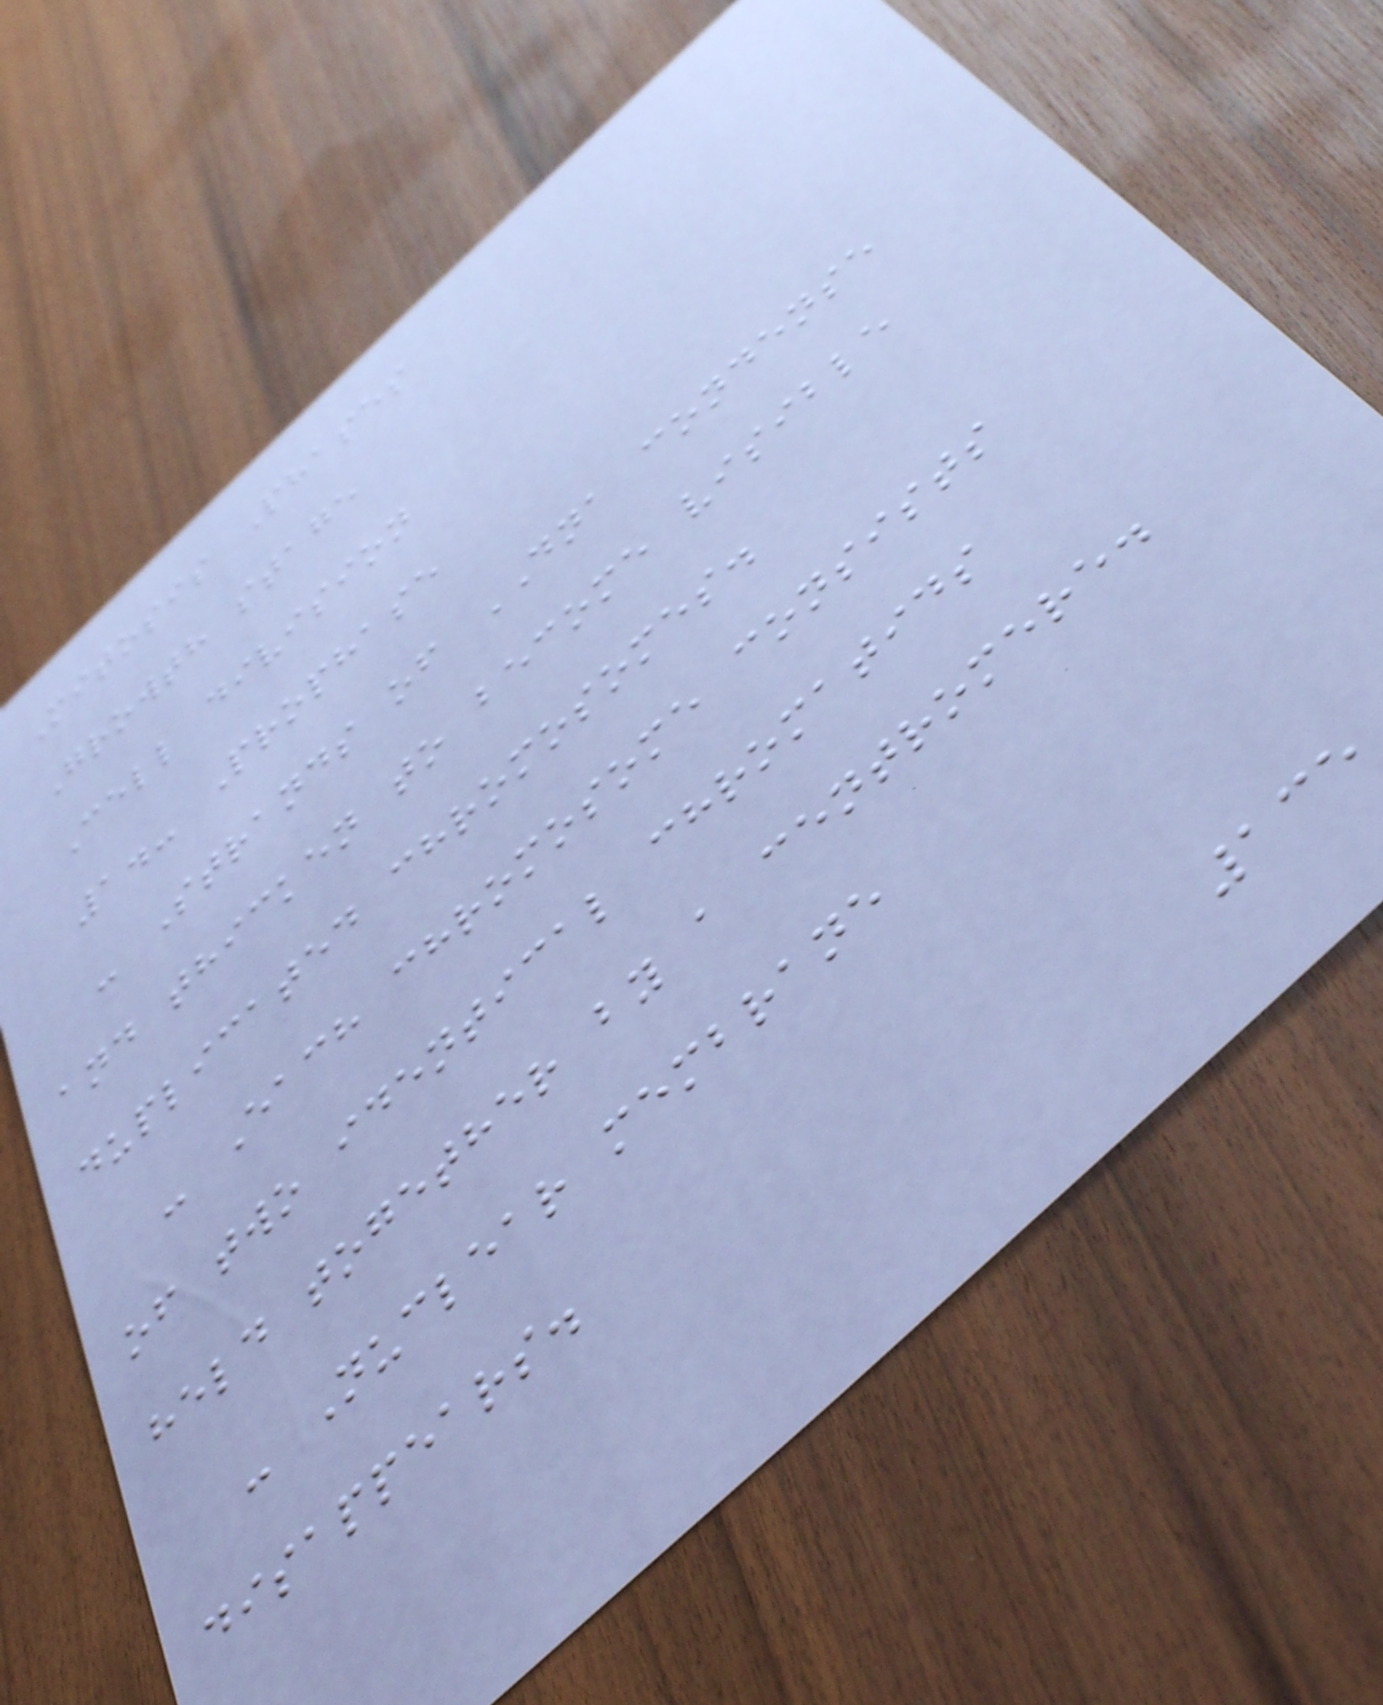Mitosis Phases
Growth stage
Cell division
1.- Prophase
- Strands of DNA condense
and thicken to become visible
duplicated chromosomes.
- Each chromosome consists
of two identical chromatids
held together by a centromere.
- Nuclear membrane
disappears.
135
